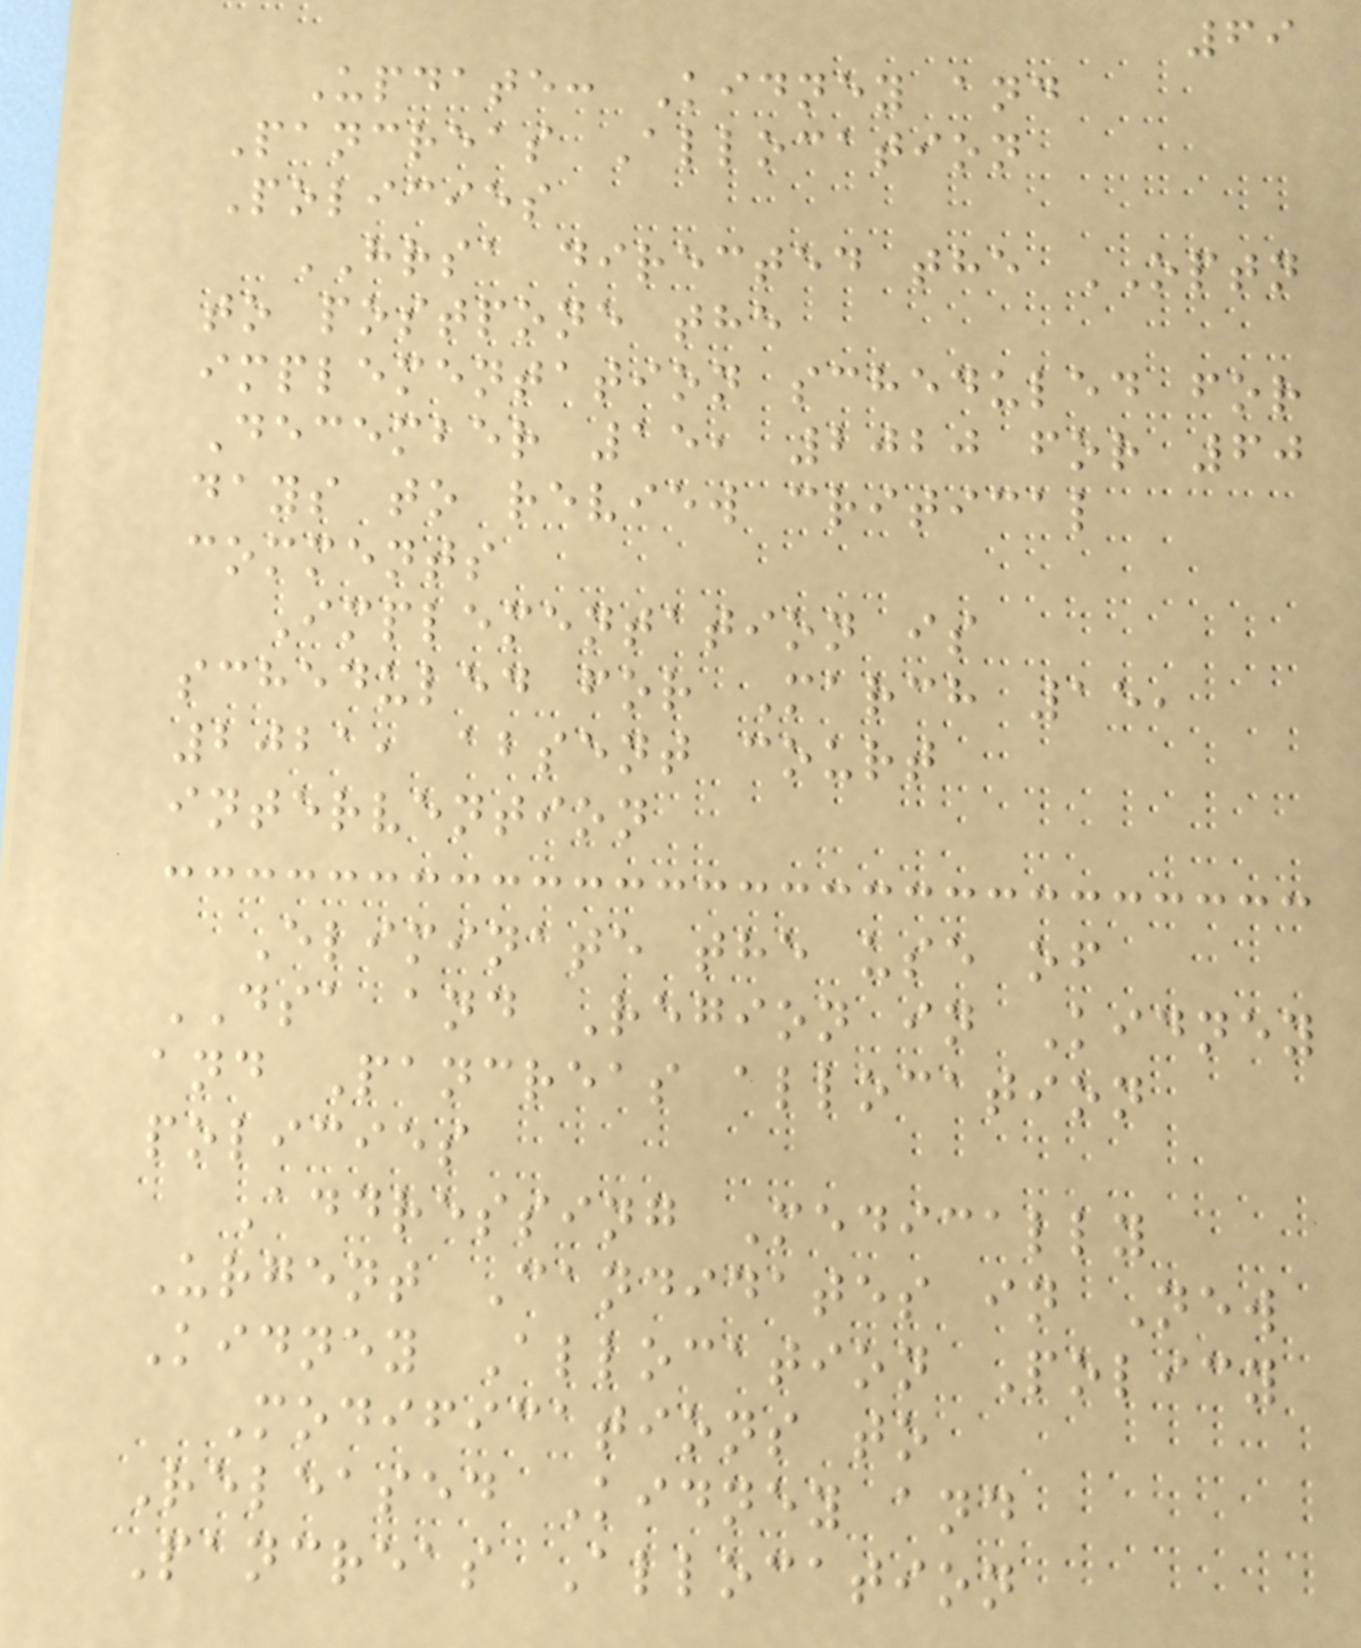69
Update: Kidney and
Pancreas Allocation
Policies
HRSA directed the OPTN
to postpone the
implementation scheduled for
December 15, 2020 for 60
days to review critical
comments
Implementation is
scheduled for March 15,
2021, absent court
intervention
Eliminate the use of
DSA and Region in Kidney
and Pancreas allocation
policies
Addressing Medically
Urgent Candidates in New
Kidney Allocation Policy
Modifications to
Released Kidney and
Pancreas Allocation
